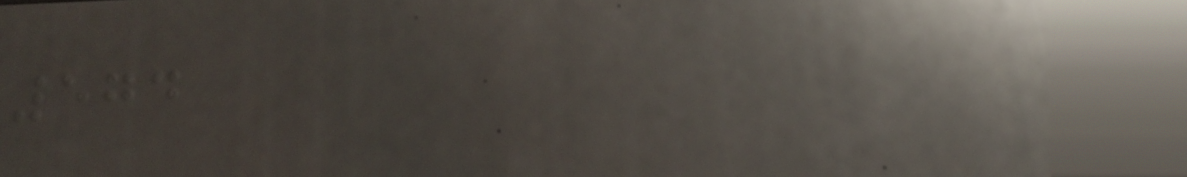574
